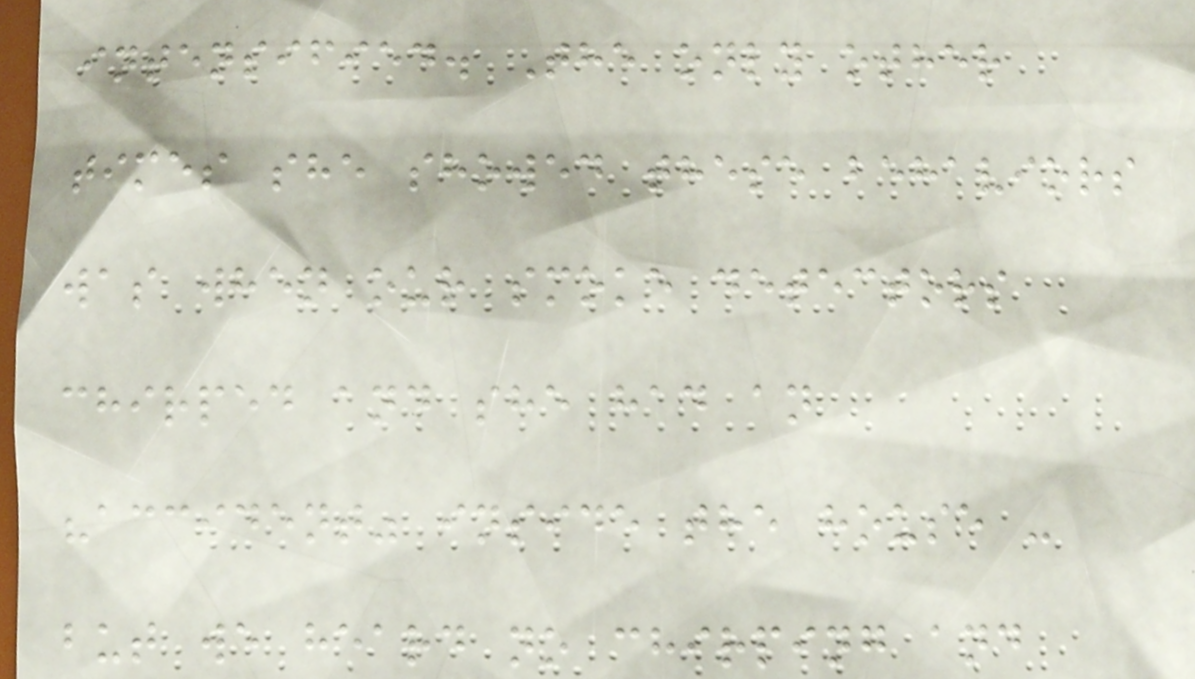intensified. The only other
times she showed these behaviors
was when our smoke detectors
chirped and she had an
"accident" inside the house -
but we heard no chirping and
